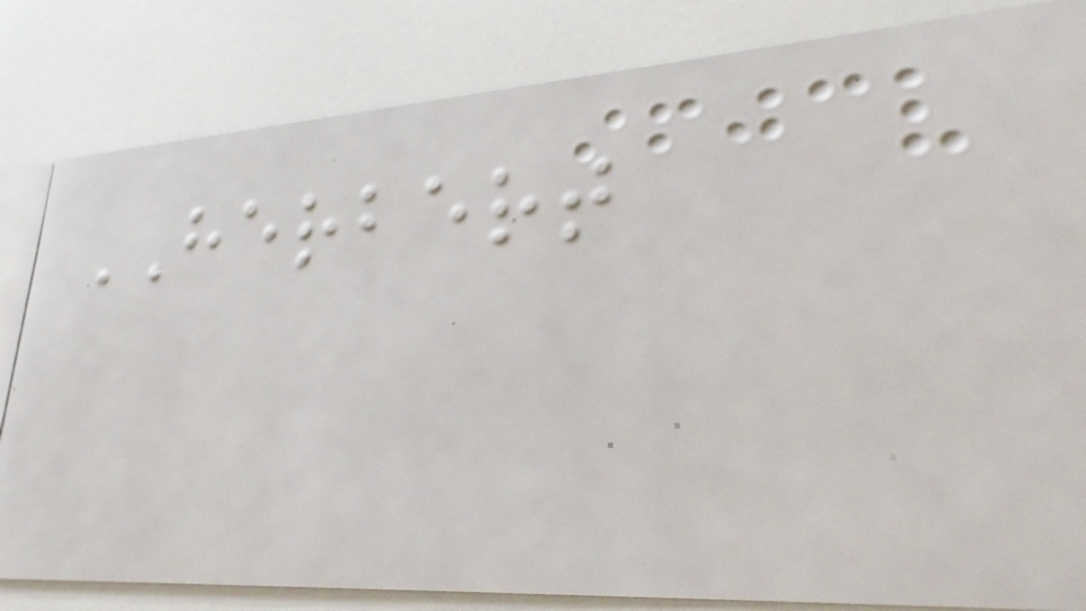HERBERT
